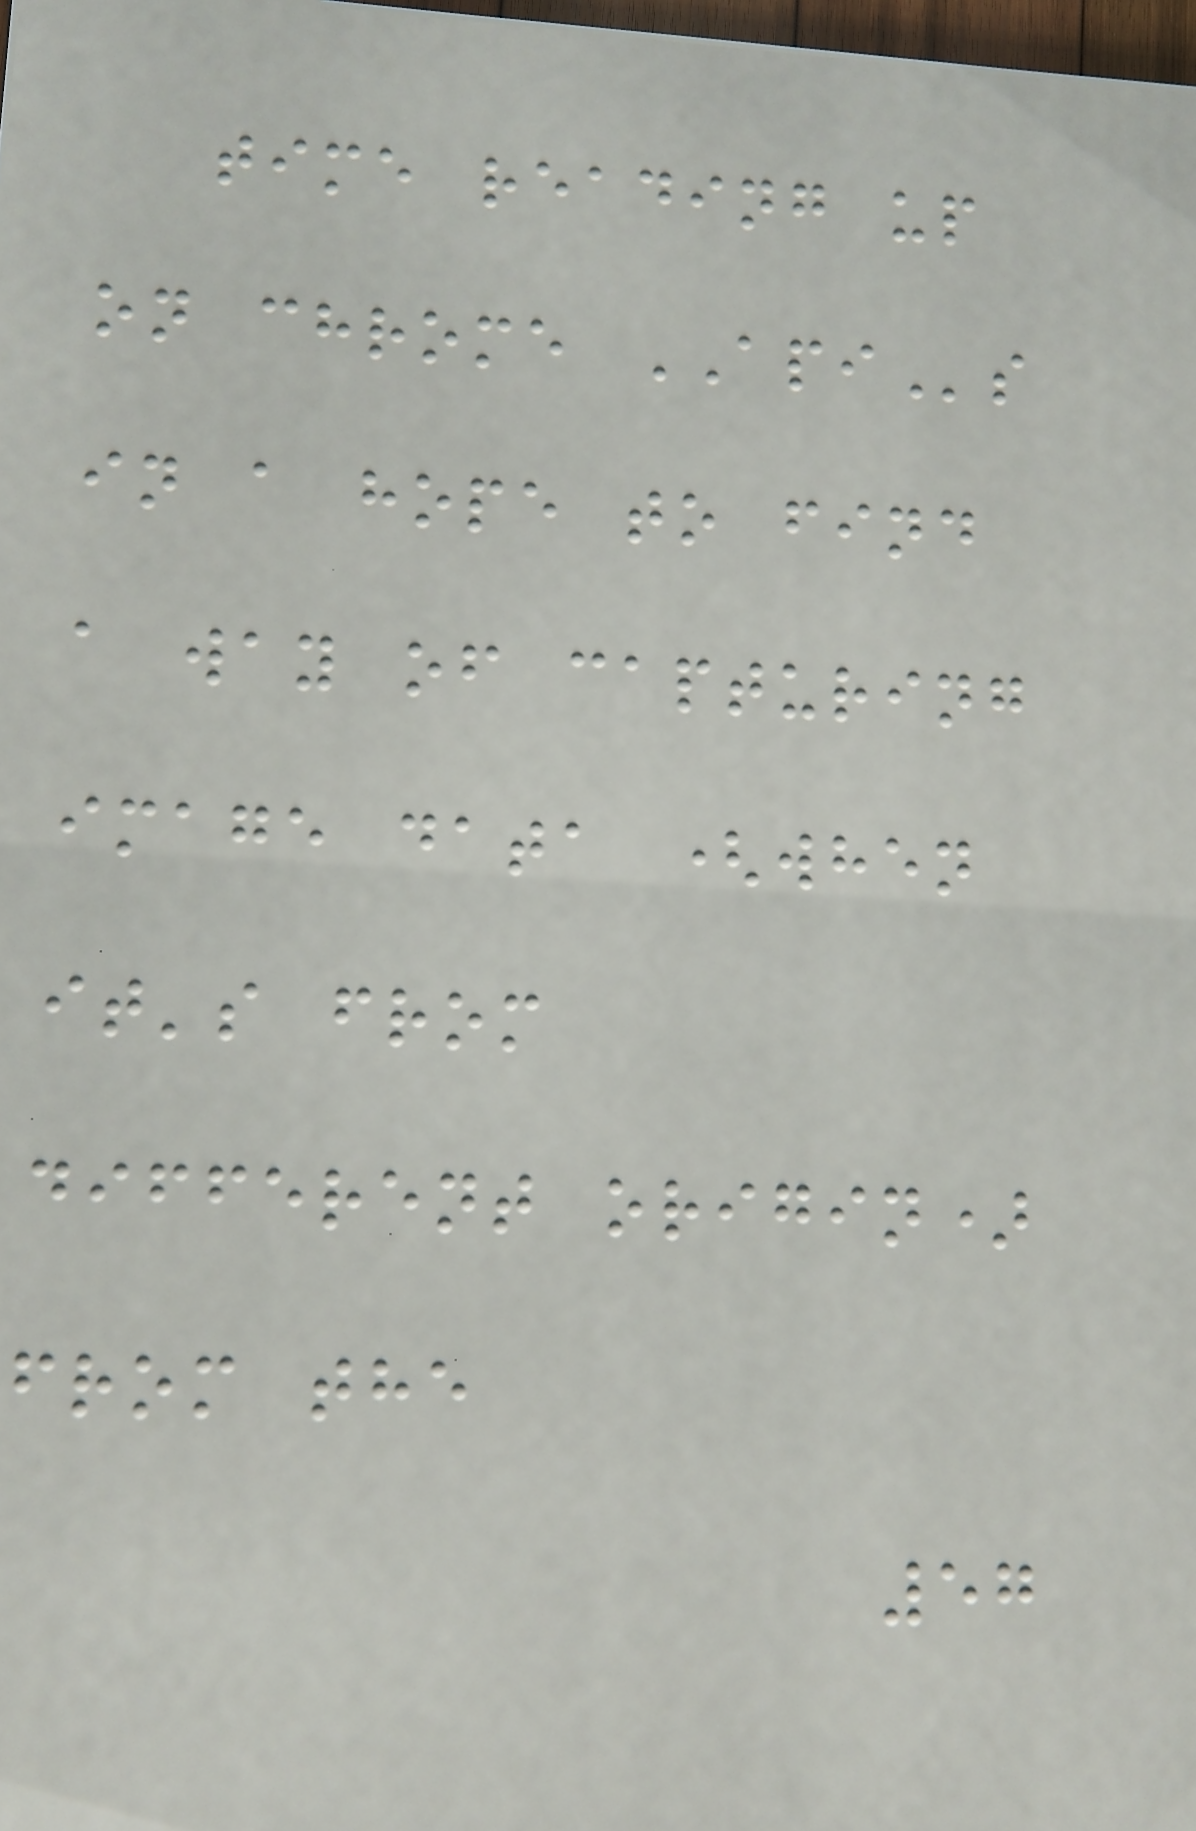time reading up
on chrome APIs
in a hope to find
a way of capturing
image data (when
it's from
different origin)
from the
57
